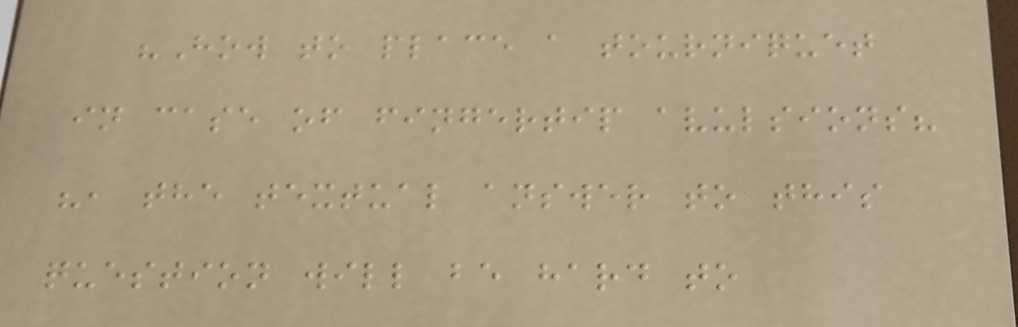"How to place a tourniquet
in case of fingertip avulsions?
", the textual answer to this
question will be hard to
